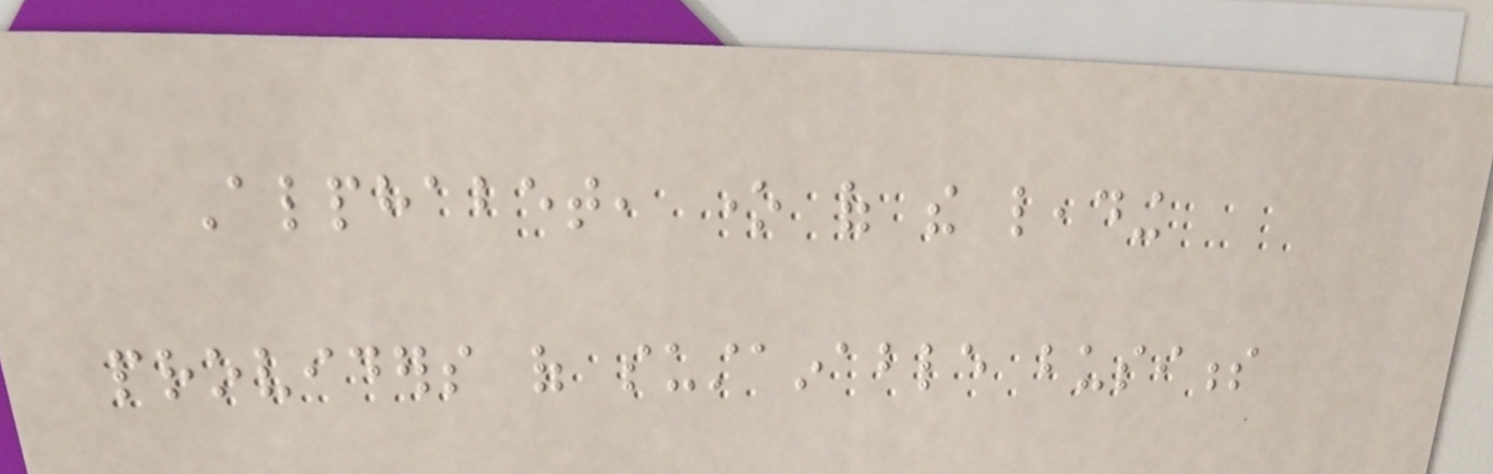Alphabet, one of the leading
providers of sustainable business
